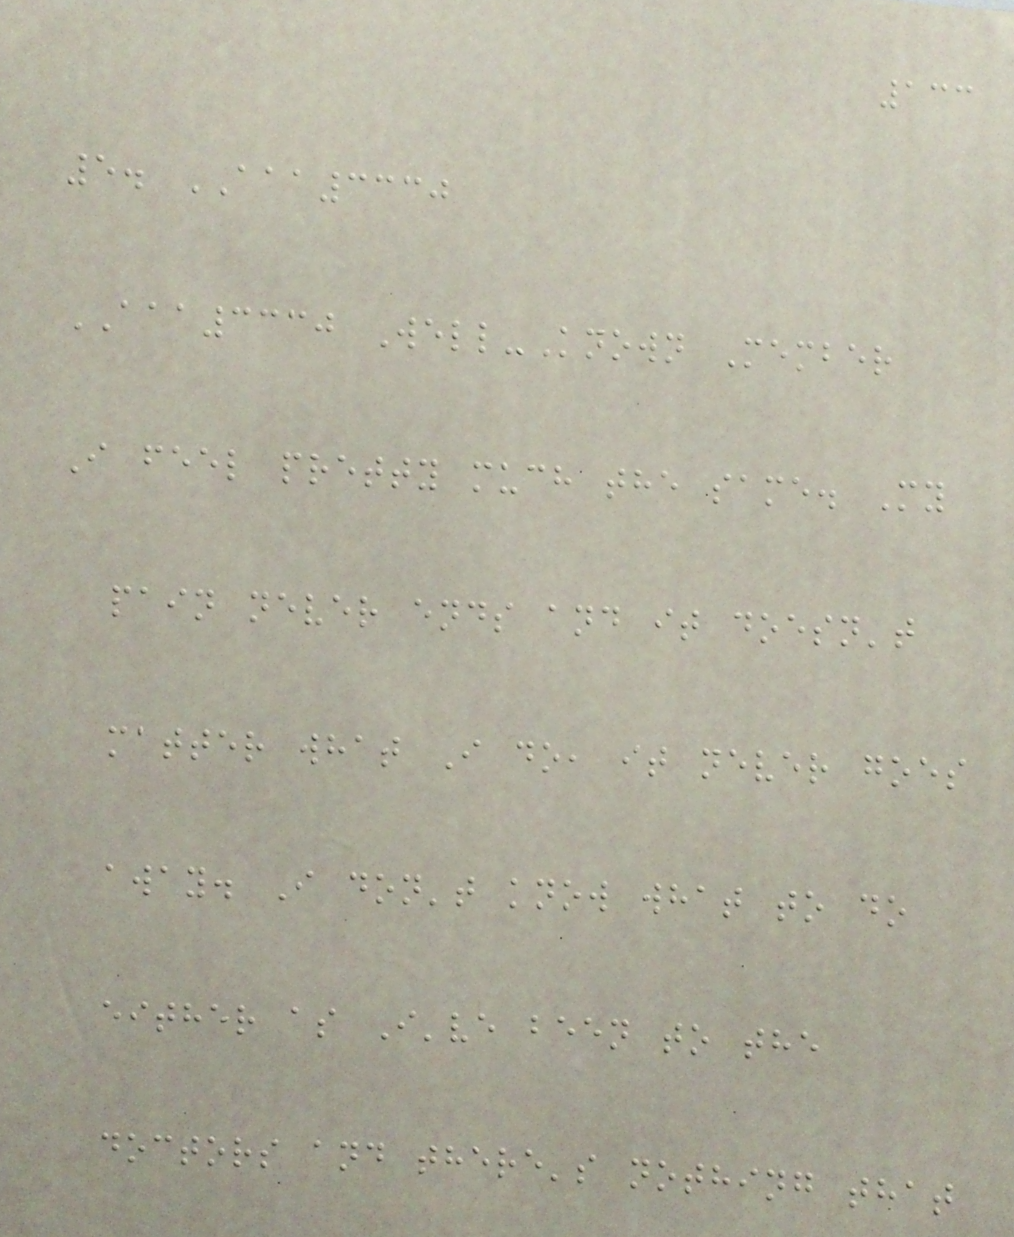133
5. AAA3330
AAA3330 Well-Known Member
I feel pretty much the same. My
pain never ends and it doesn't
matter what I do, it never goes
away. I don't know what to do
either as I've been to the
doctors and there's nothing that
